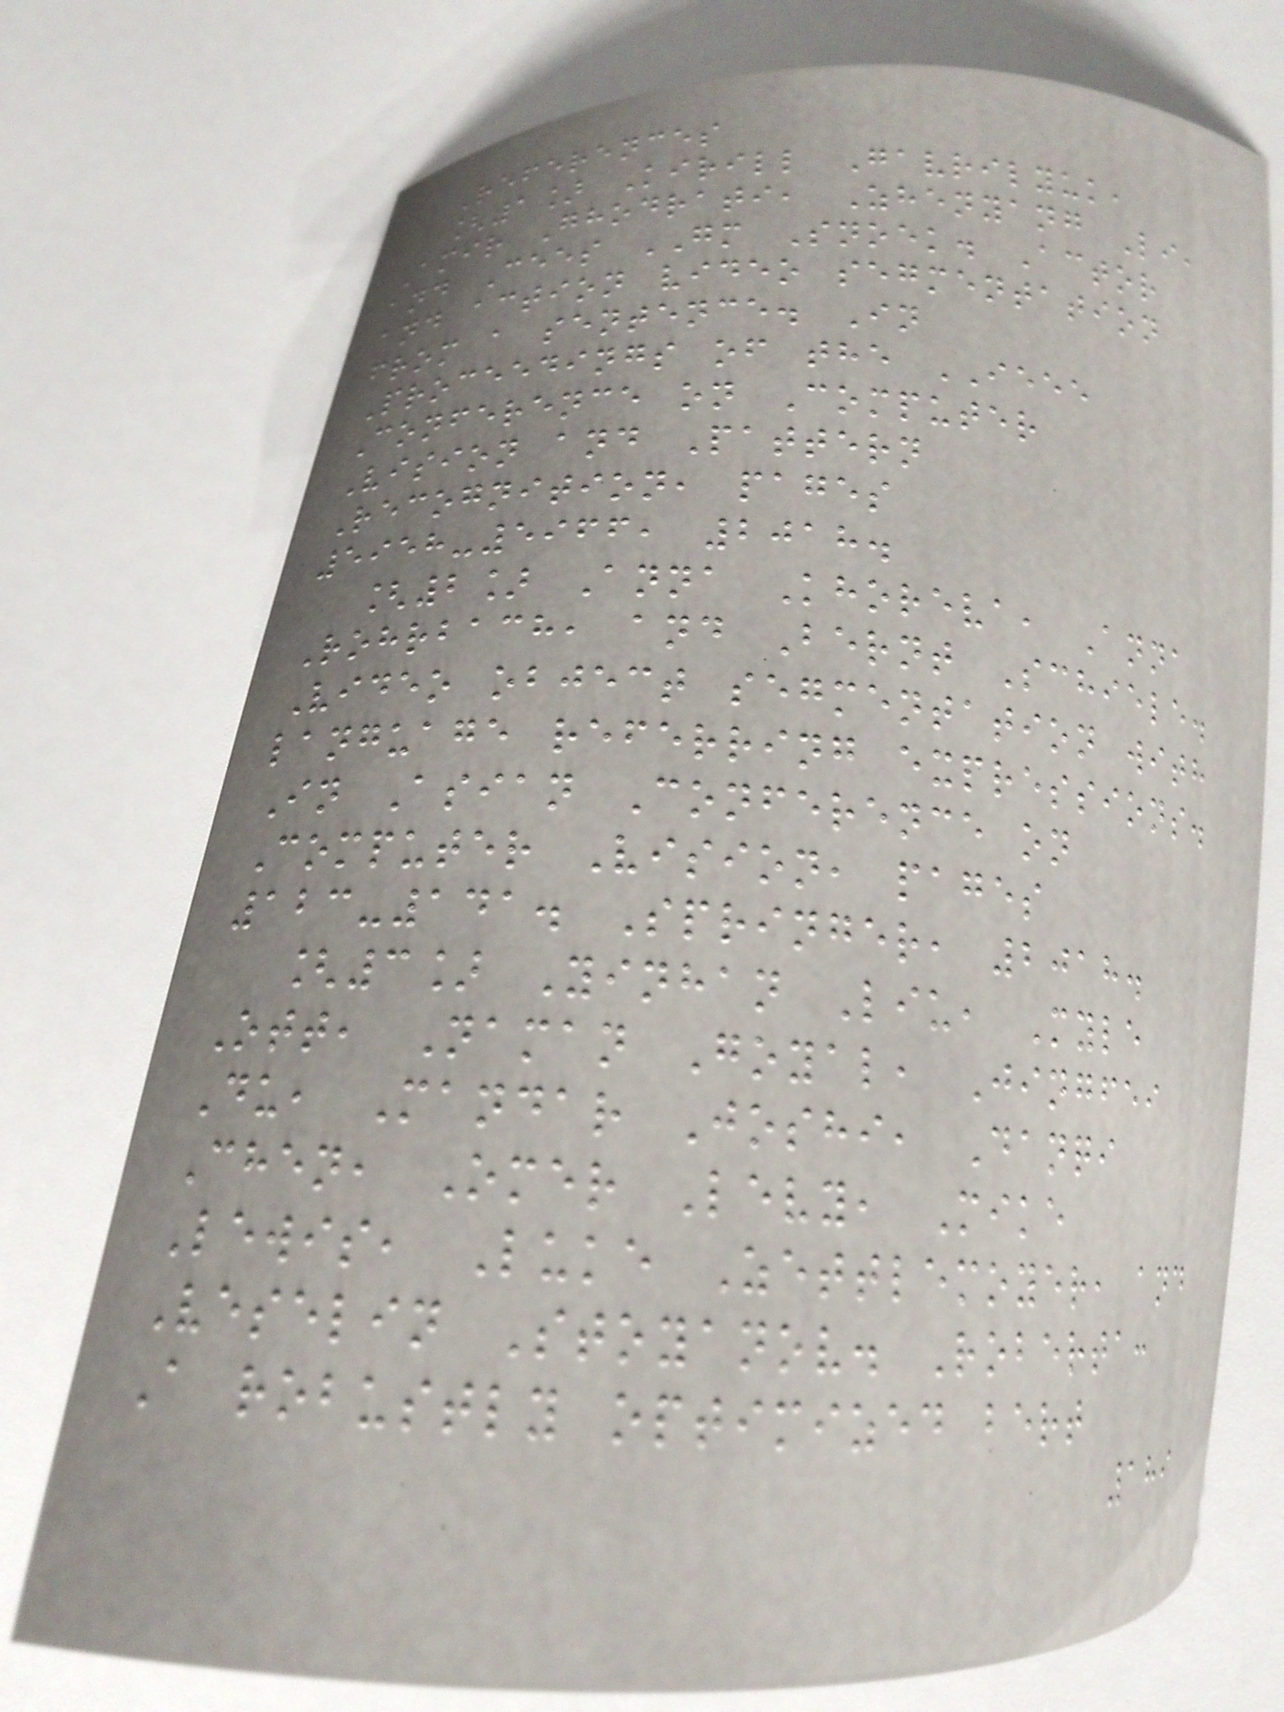References
[1] Kirill Gavrilyuk,
Amir Ghodrati, Zhenyang Li,
and Cees GM Snoek. Actor
and action video segmentation
from a sentence. In
Proceedings of the IEEE
Conference on Computer
Vision and Pattern
Recognition, pages
5958-5966, 2018.
[2] Anna Khoreva, Anna
Rohrbach, and Bernt Schiele.
Video object segmentation with
language referring expressions.
In Asian Conference on
Computer Vision, pages
123-141. Springer, 2018.
[3] Yinhan Liu, Myle
Ott, Naman Goyal, Jingfei
Du, Mandar Joshi, Danqi
Chen, Omer Levy, Mike
Lewis, Luke Zettlemoyer, and
Veselin Stoyanov. Roberta:
A robustly optimized bert
189
